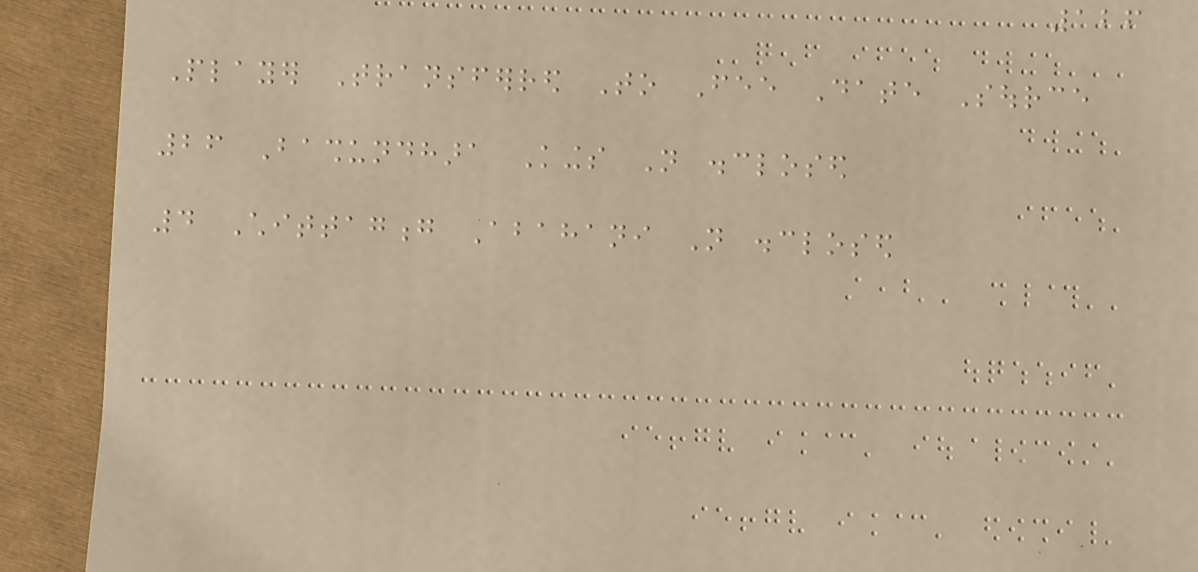126
Player Transferred To Fee Date Source
26 Bashundhara Kings Not disclosed
4 Chittagong Abahani Not disclosed
